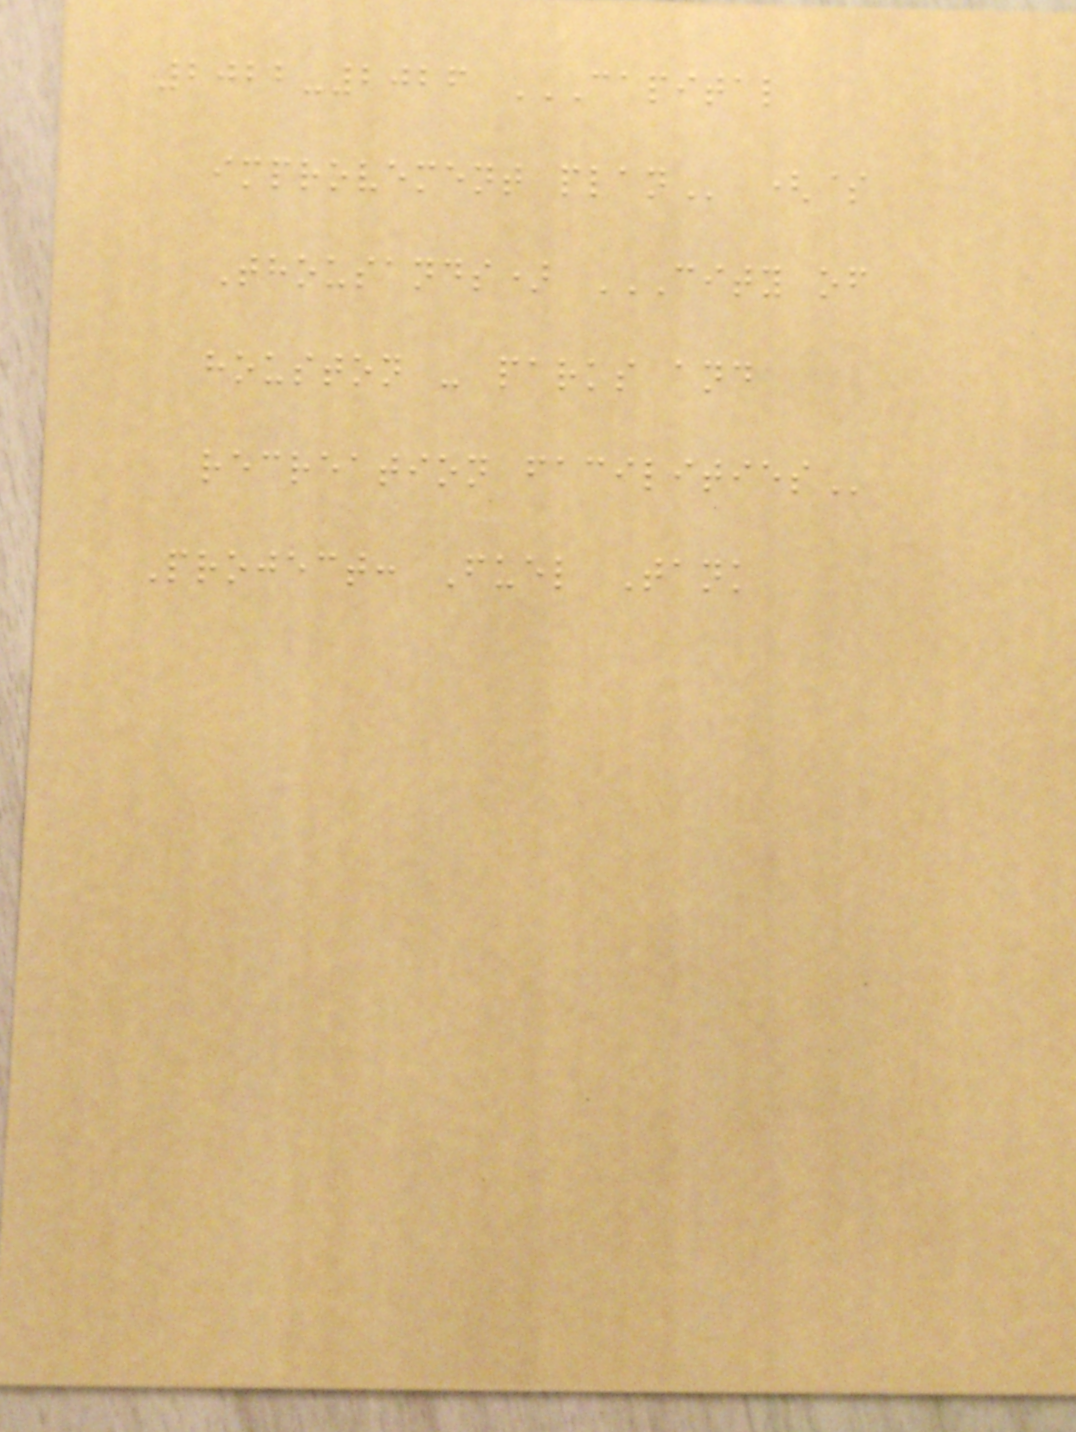2022-2026 CAPITAL
IMPROVEMENT PLAN ($
Thousands) CITY OF
HOUSTON - PARKS AND
RECREATION FACILITIES
Project: Fuel Tank
